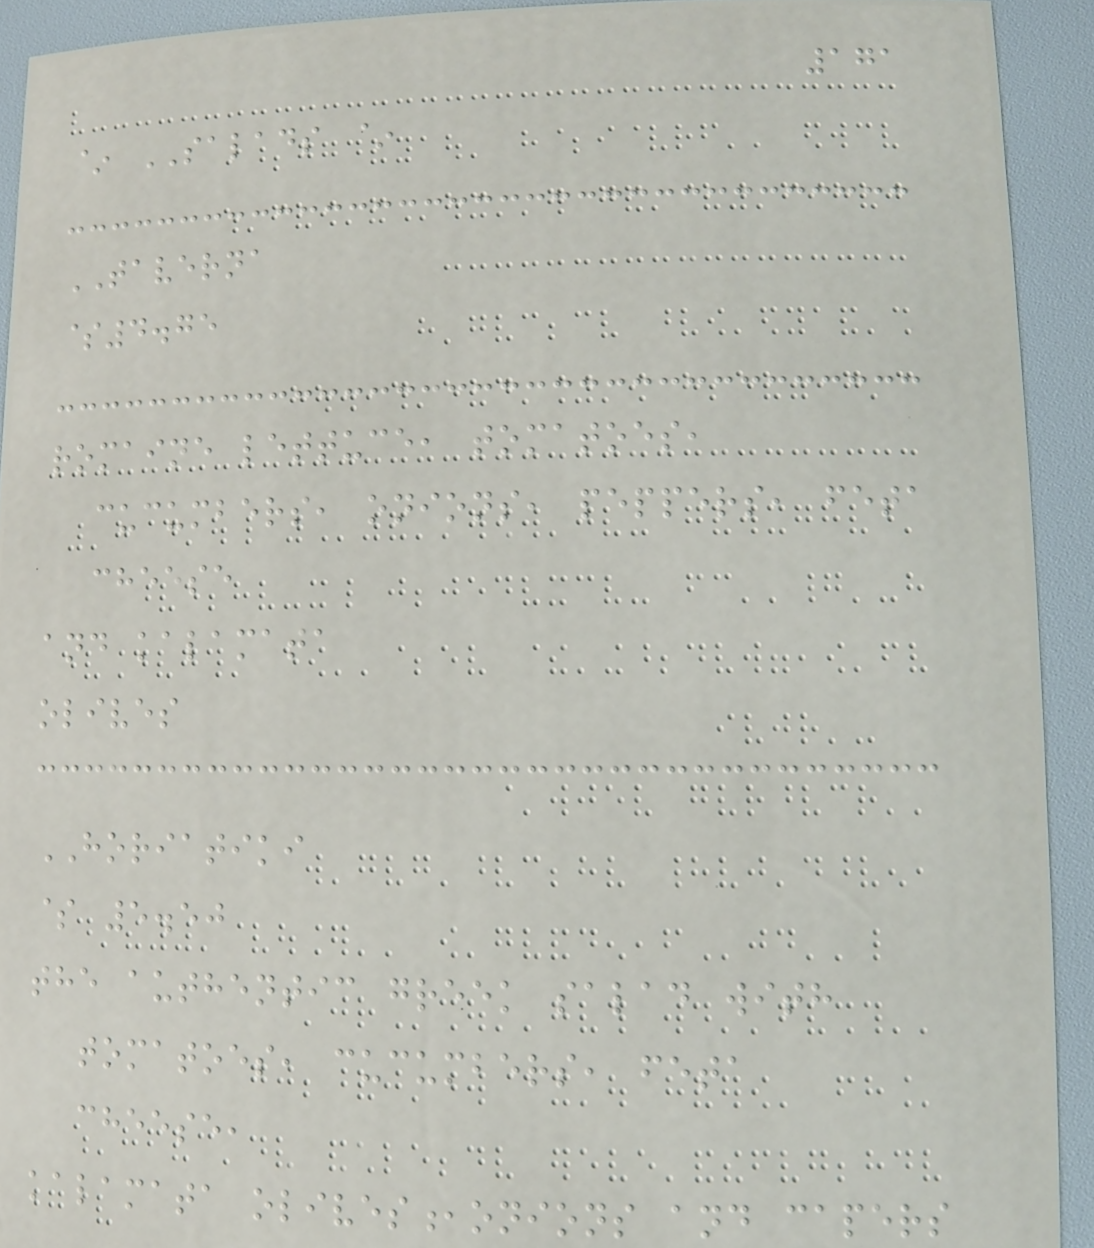171
~ SALADS ~
TAVERNA
$4.75
romaine lettuce, tomatoes,
cucumbers, onions, peppers, feta
cheese
and kalamata
olives
HORIATIKI
$ 5.50
the authentic greek salad with
tomatoes, cucumbers, feta
cheese,
kalamata olives,onions and capers
